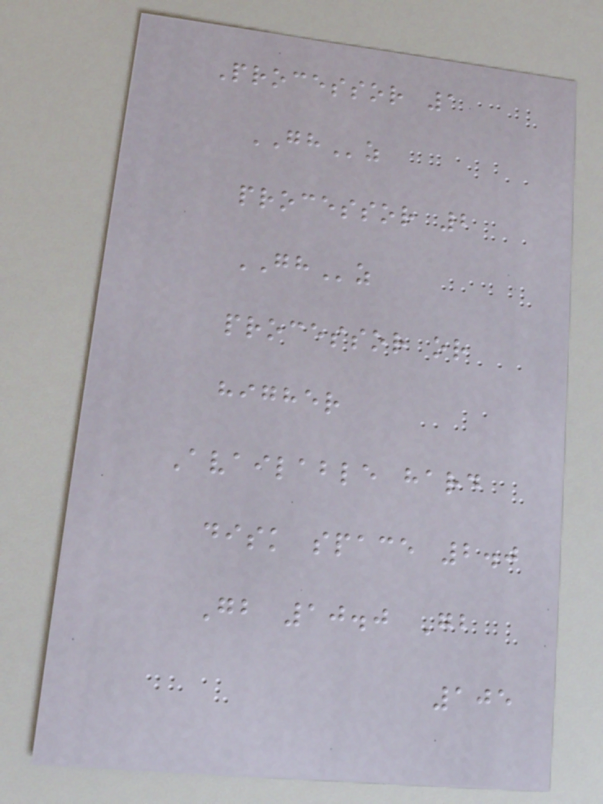Processor 1
GHz
processor 2
GHz
processor or
higher
Available hard
disk space 2.0
Gb 10.0 Gb
105
